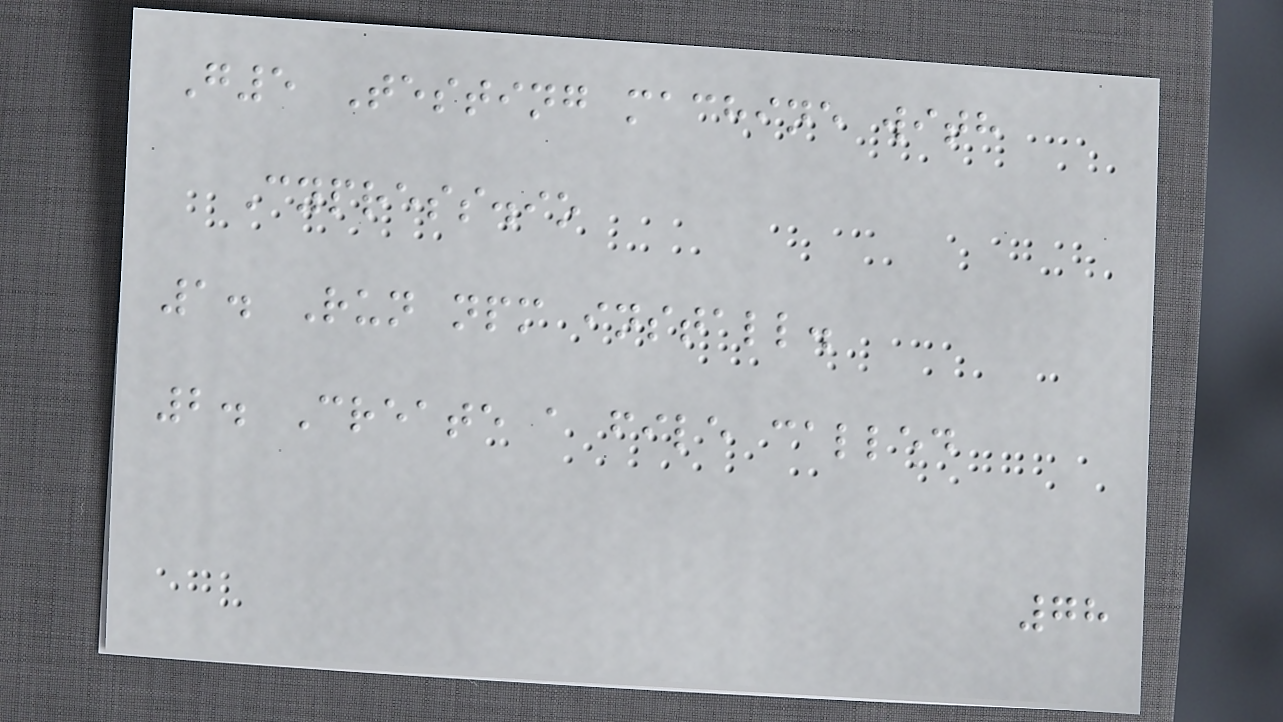G5 Testing machine with
Cypress.io
1. Run npm install.
2. Create a file called
78
